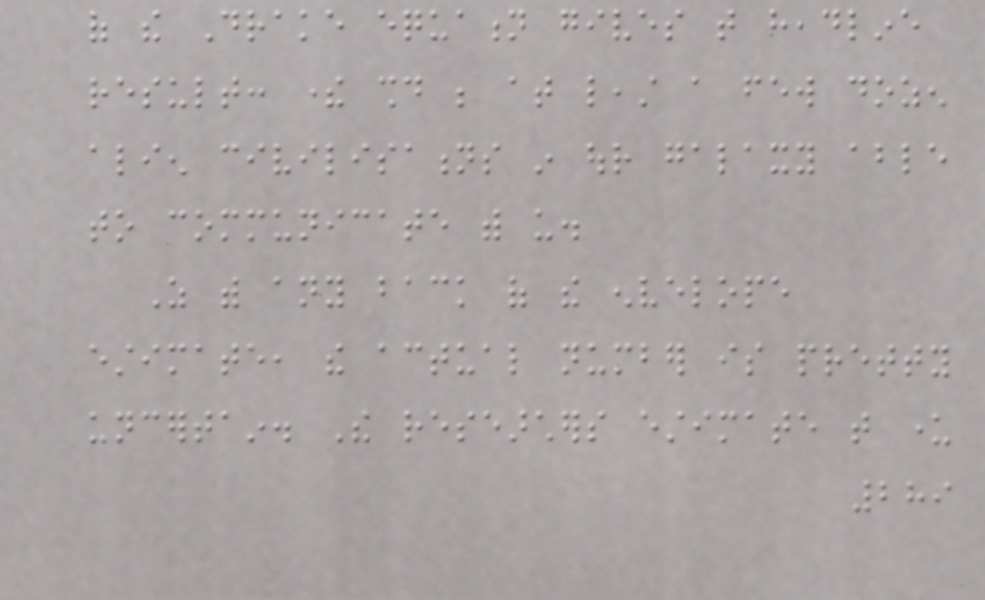of the Drake equation gives that headline
result: there should be at least a few dozen
alien civilisations in our galaxy able
to communicate with us.
As with any back of the envelope
estimate, the actual number is pretty
uncertain. The researchers estimate that under
289
